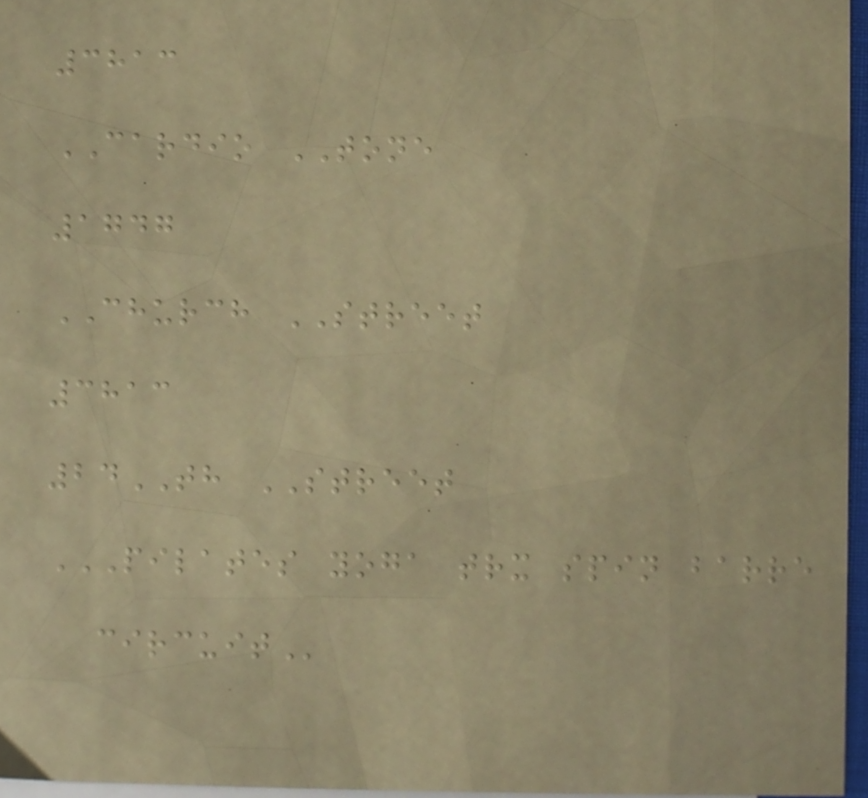3813
CARDIO TONE
1747
CHURCH STREET
3813
24TH STREET
PILATES YOGA TRX SPIN BARRE
CIRCUIT
